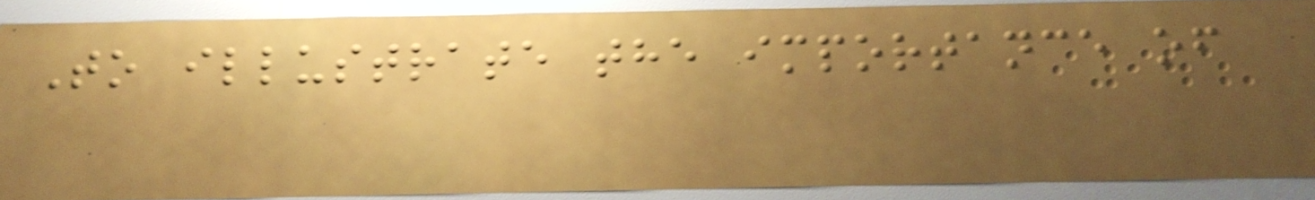To illustrate the importance of
